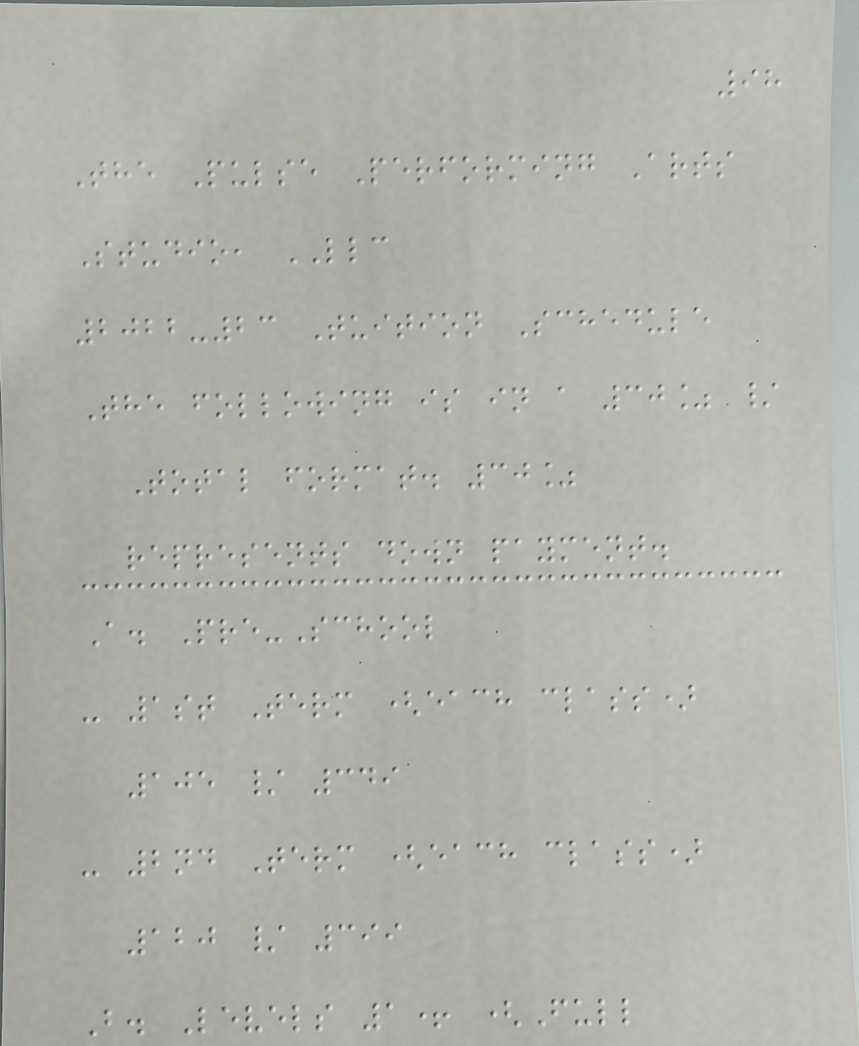98
The Pulse Performing Arts
Studio, LLC
2022-23 Tuition Schedule
The following is in a 30% /
Total format. 30%
represents down payment.
A. Pre-School
- 1st Term (each class)
105 / 349
- 2nd Term (each class)
120 / 399
B. Levels 1+ (Full
